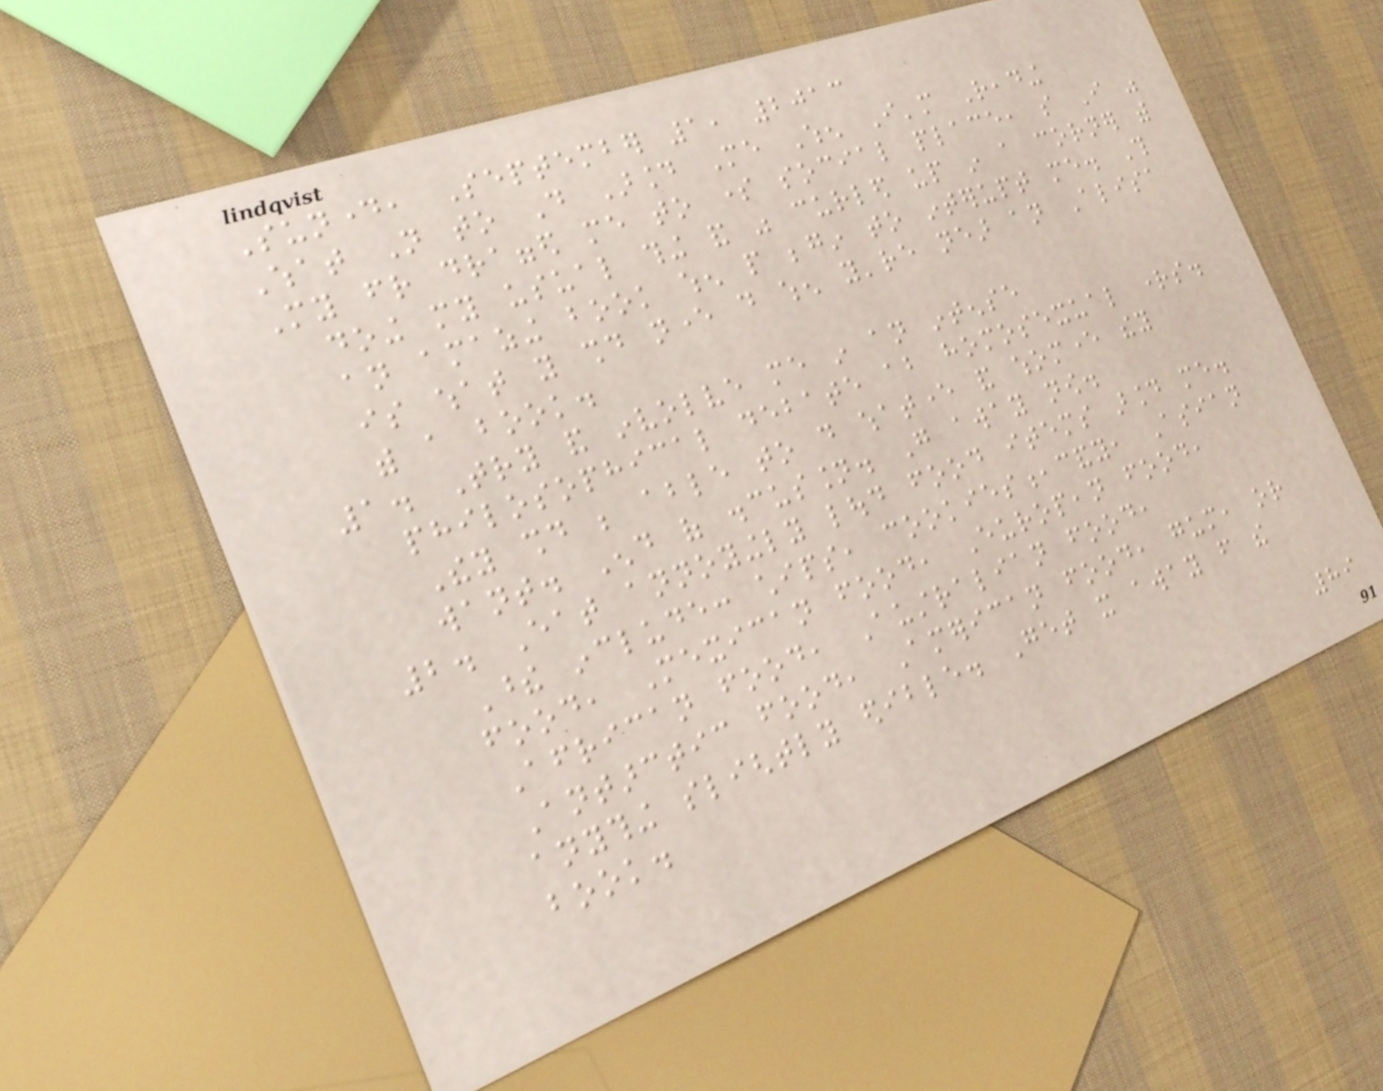Sunday, September 1, 2013
What Not to Do Around Me When I'm Reading
My friend dragged me to some social place, so I was
doing my usual thing and was curled up in a corner with
an amazing book when people begin to interupt me. This
is what you should never do when you're near an Alisa
with a book.
1. Try and involve me in an intense
philosophical debate about homosexual rights.
They should be able to do whatever and whomever they
want. End of discussion. Go away now.
2. Eat annoyingly loud food items around me.
These include: chips, cookies,candy, Asian
food, Mexican food, European food,
African food, Australian food,
Antarctic food, American food, gum, or
anything slightly edible. Get it away from the
book.
89
